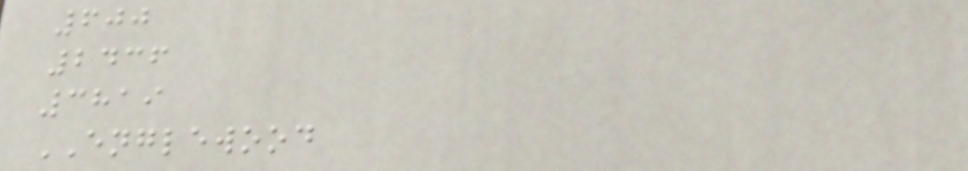600
2436
3819
ENGLEWOOD
